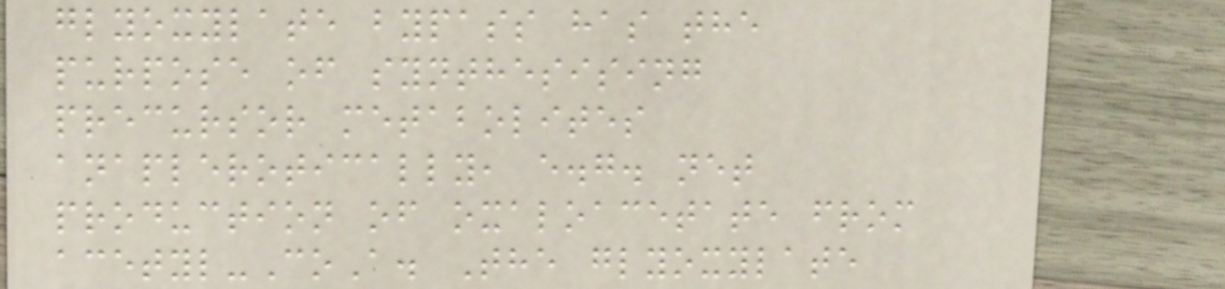glyoxylate bypass has the
purpose of synthesising
precursor metabolites
anaplerotically, e.g. net
production of oxaloacetate from
acetyl-CoA. The glyoxylate
